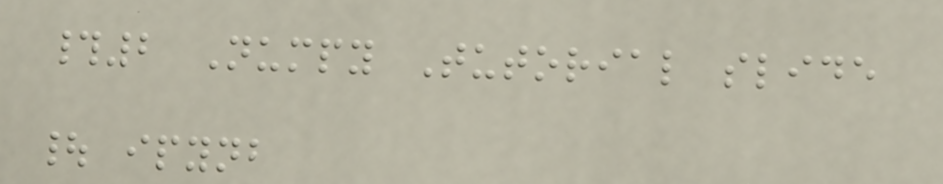#2 Numpy Tutorial slide
| ipynb
